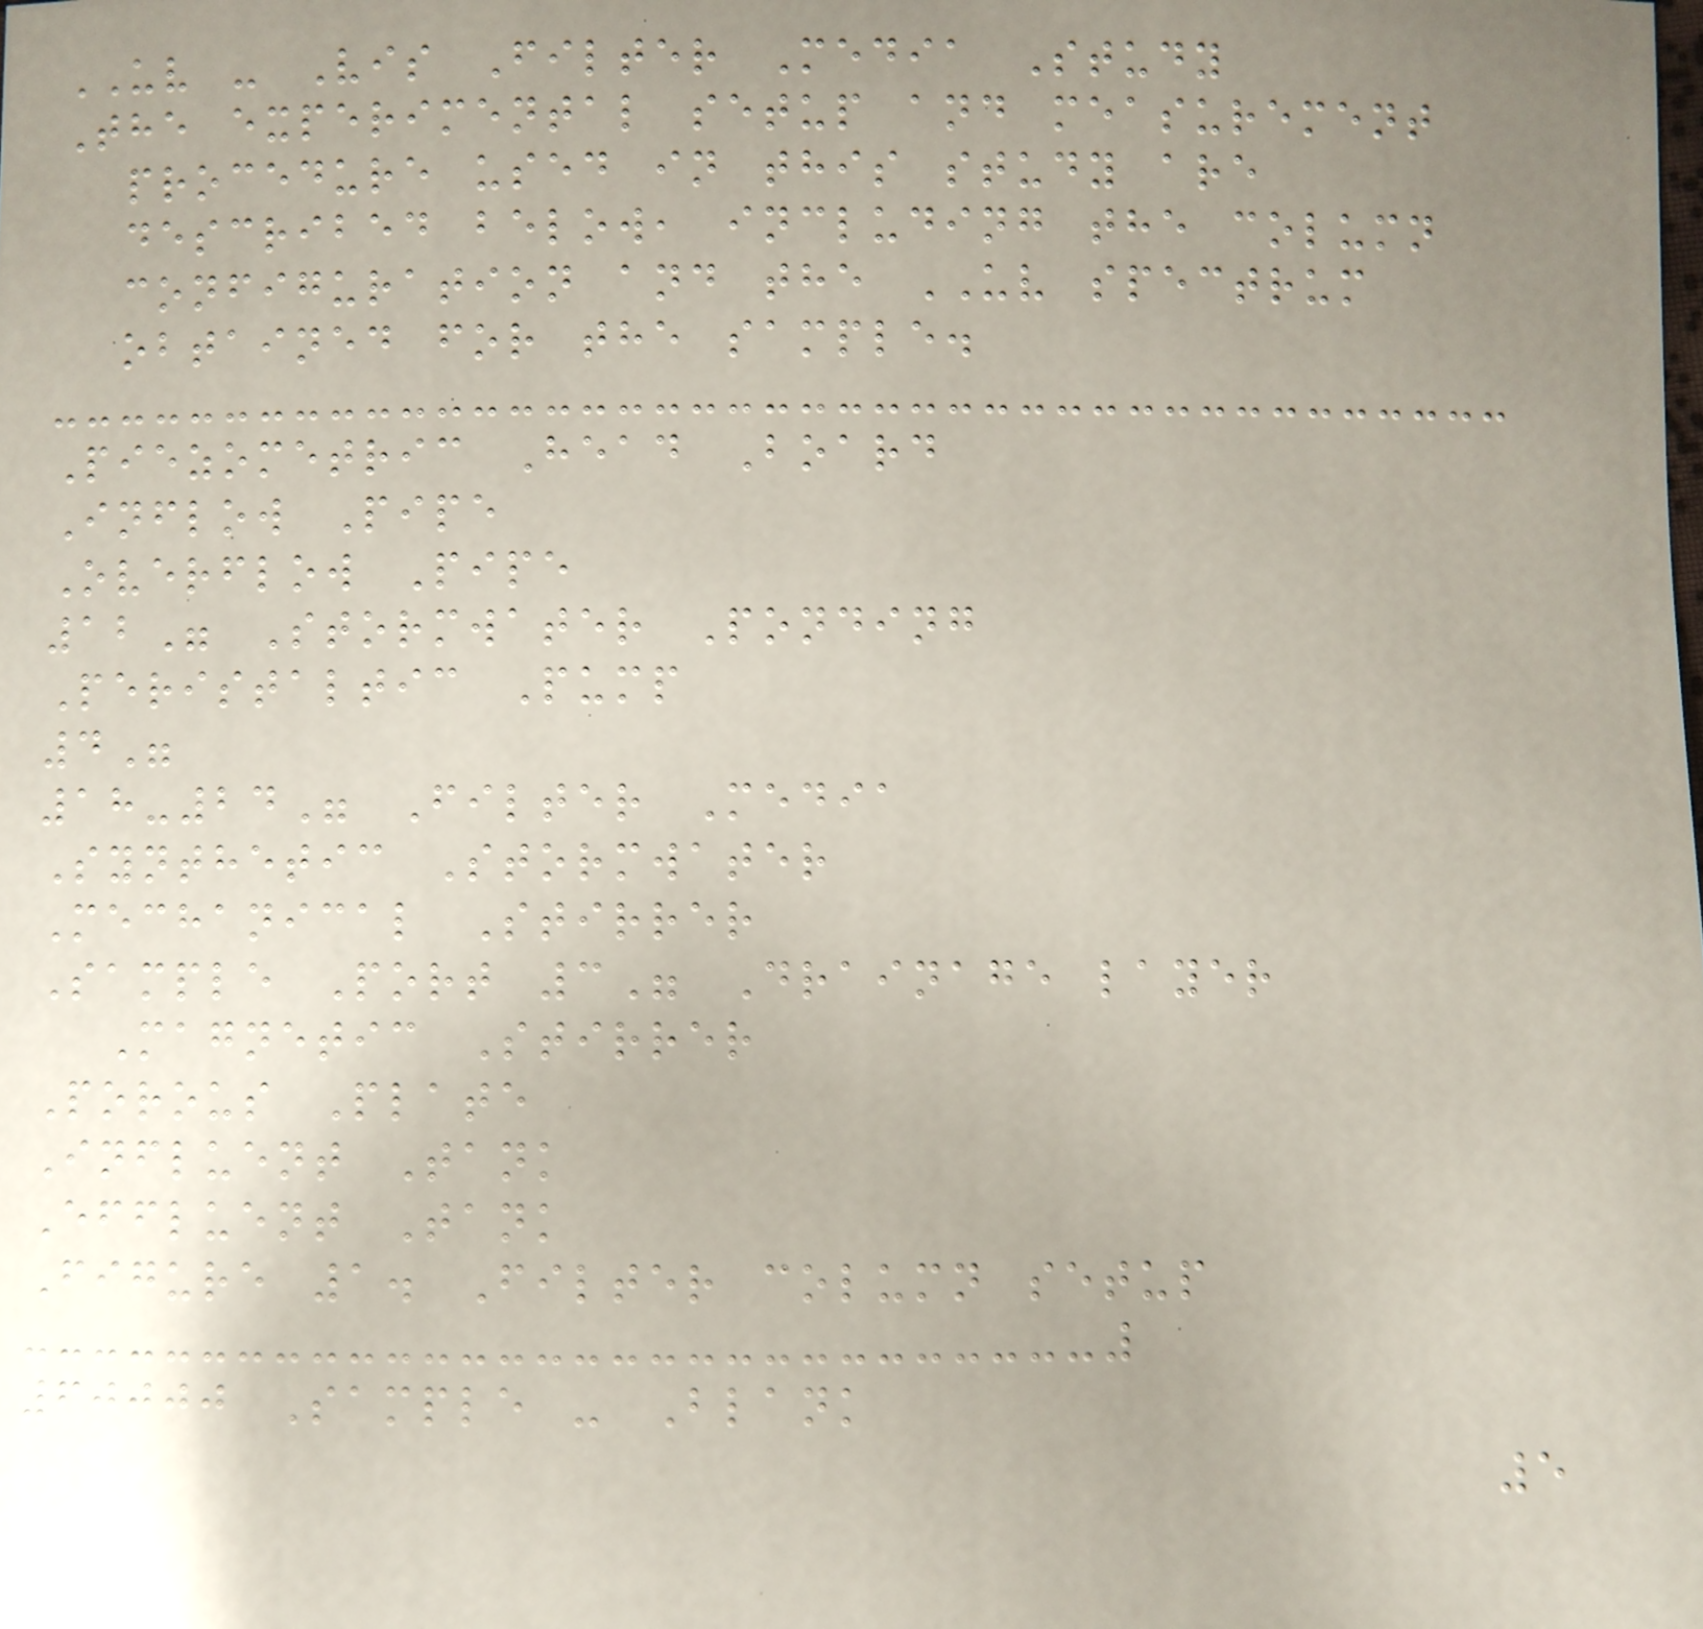UV - Vis Filter Media Study
The experimental setup and measurement
procedure used in this study are
described below, including the column
configuration and the UV spectrum
obtained for the sample.
Piezometric Head Board
Inflow Pipe
Overflow Pipe
12" Stormwater Ponding
Peristaltic Pump
4"
18-24" Filter Media
Synthetic Stormwater
Mechanical Stirrer
Sample Port 3" Drainage layer
Magnetic Stirrer
Porous Plate
Influent Tank
Effluent Tank
Figure 1. Filter column setup
60000 Sample - Blank
5
